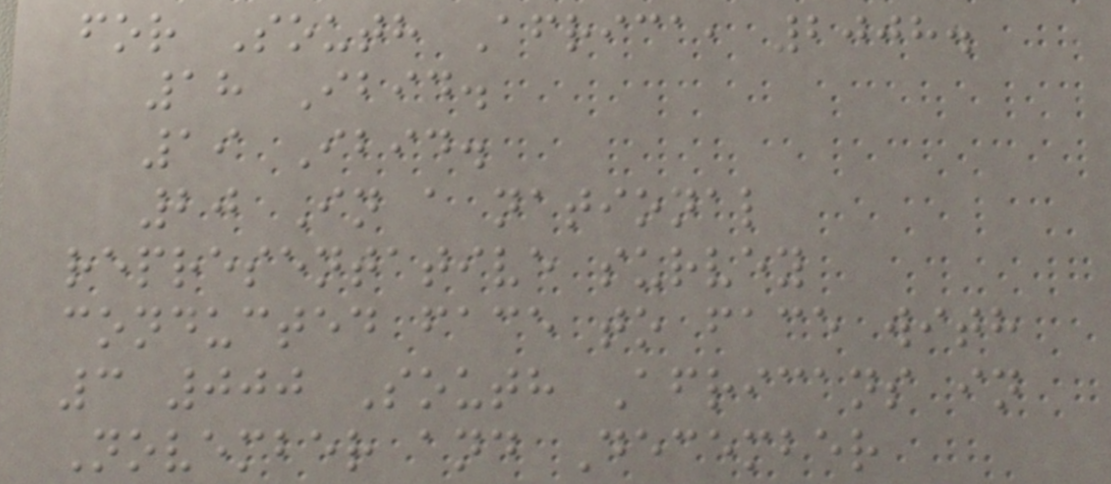for South Africa, 2008.
18 Ibid.
19 Ibid.
20 In a national
representative survey
conducted face to face with
3 000 South Africans in
November and December
